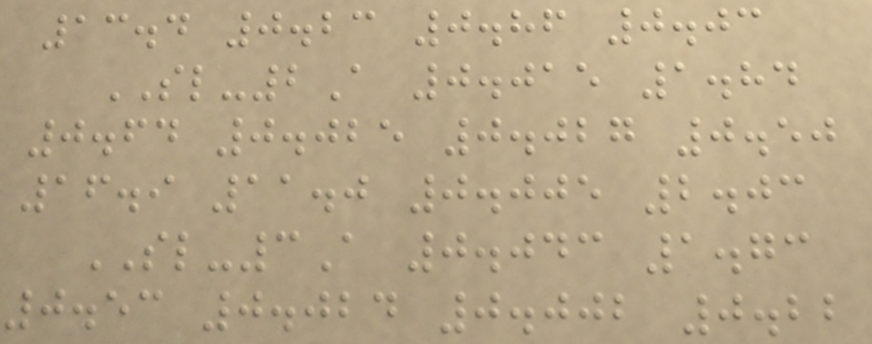13.4 0.23 0.86 0.03
SL-2A 0.015 1.84
0.64 0.025 0.027 0.50
16.9 11.0 0.005 2.03
SL-3A 0.043 1.73
0.53 0.024 0.002 0.22
